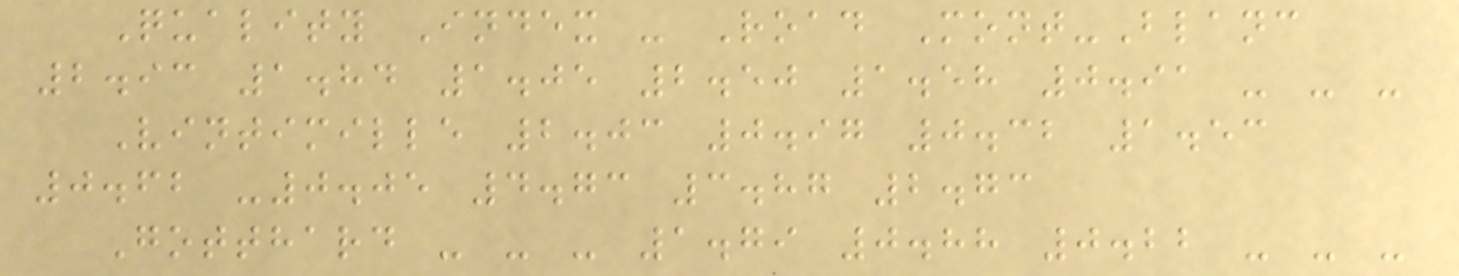Quality Index - Road Mont-Blanc
2.93 1.84 1.05 2.50 1.58 0.91 - - -
Vintimille 2.03 0.97 0.32 1.53
0.62 -0.05 4.73 3.87 2.73
Gotthard - - - 1.79 0.88 0.22 - - -
